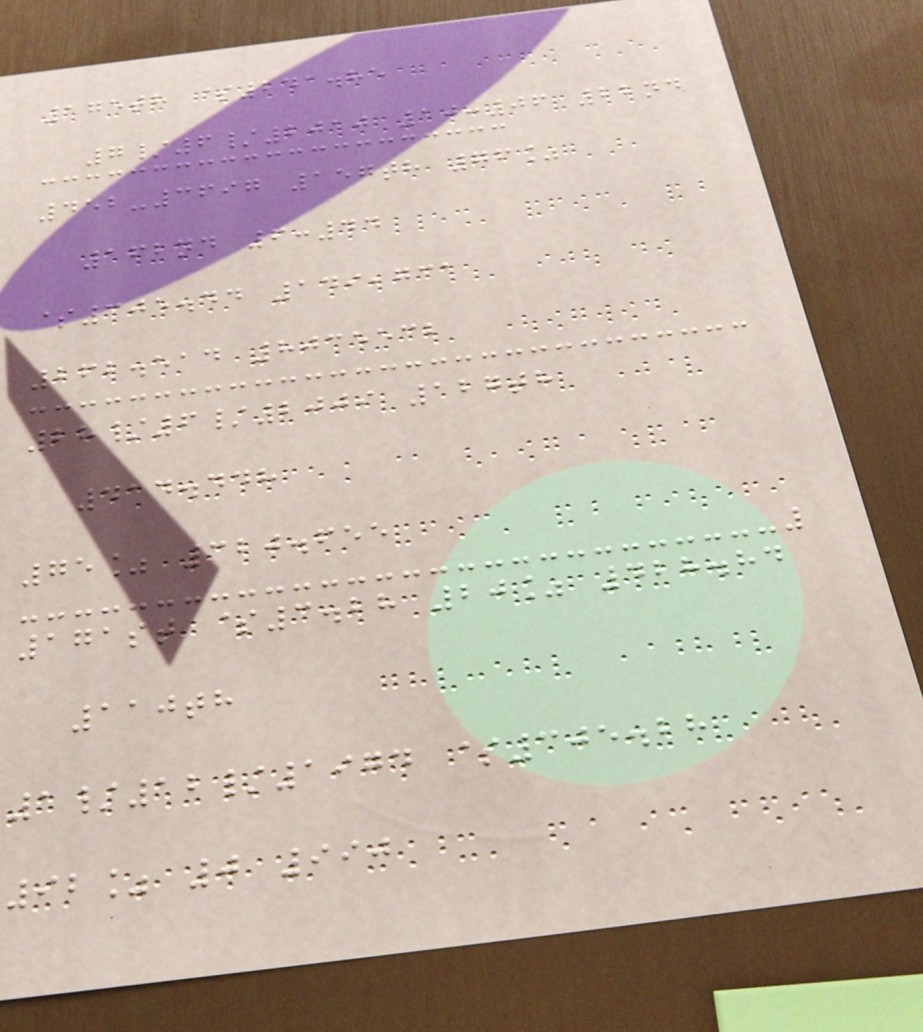175th $241.85
7/6/2010 10:06 22nd
452-3697 157th 76%
162nd 6:44
$305.44 149,731
262.514 8035532
28/6/2009 127th
414.448
75% 320.655
171st $3.28 20% 428.84
110th
1/12/1974 $305.28
92% 0 990
